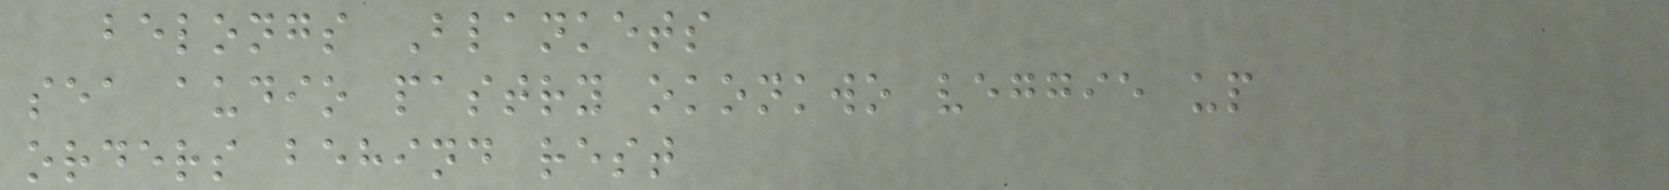belongs Blankets
sea audio pastry okonkwo veggie up
orders behind rest
